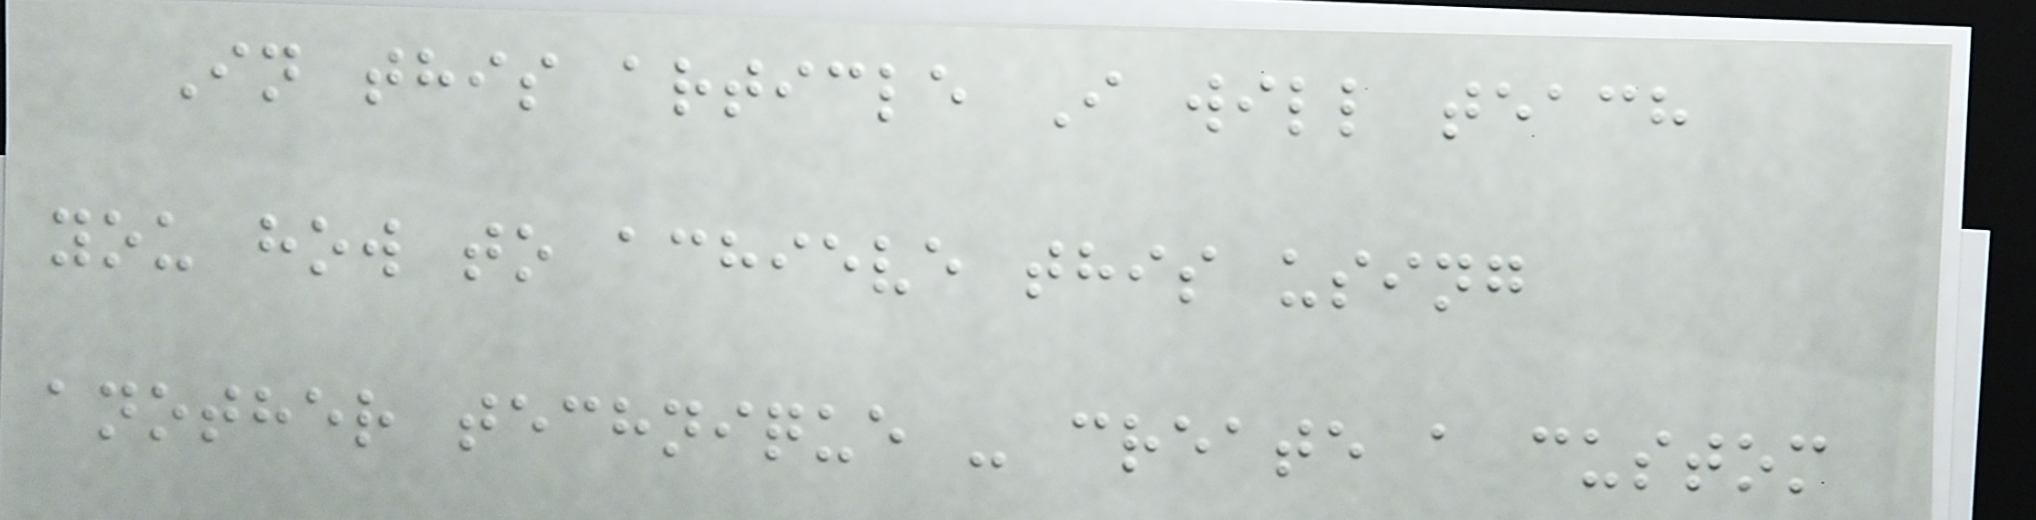In this article I will teach
you how to achieve this using
another technique - create a custom
